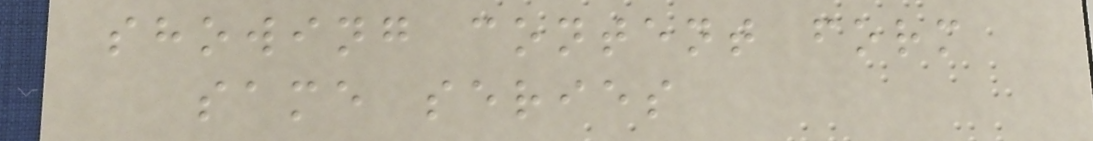showing content form
same series
